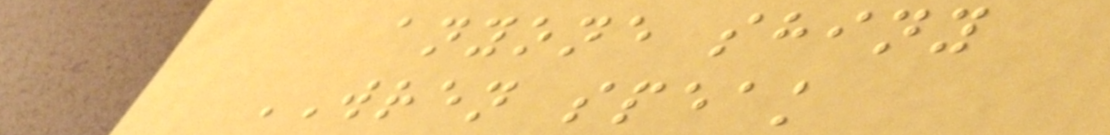anyone shiny
WREN speak
